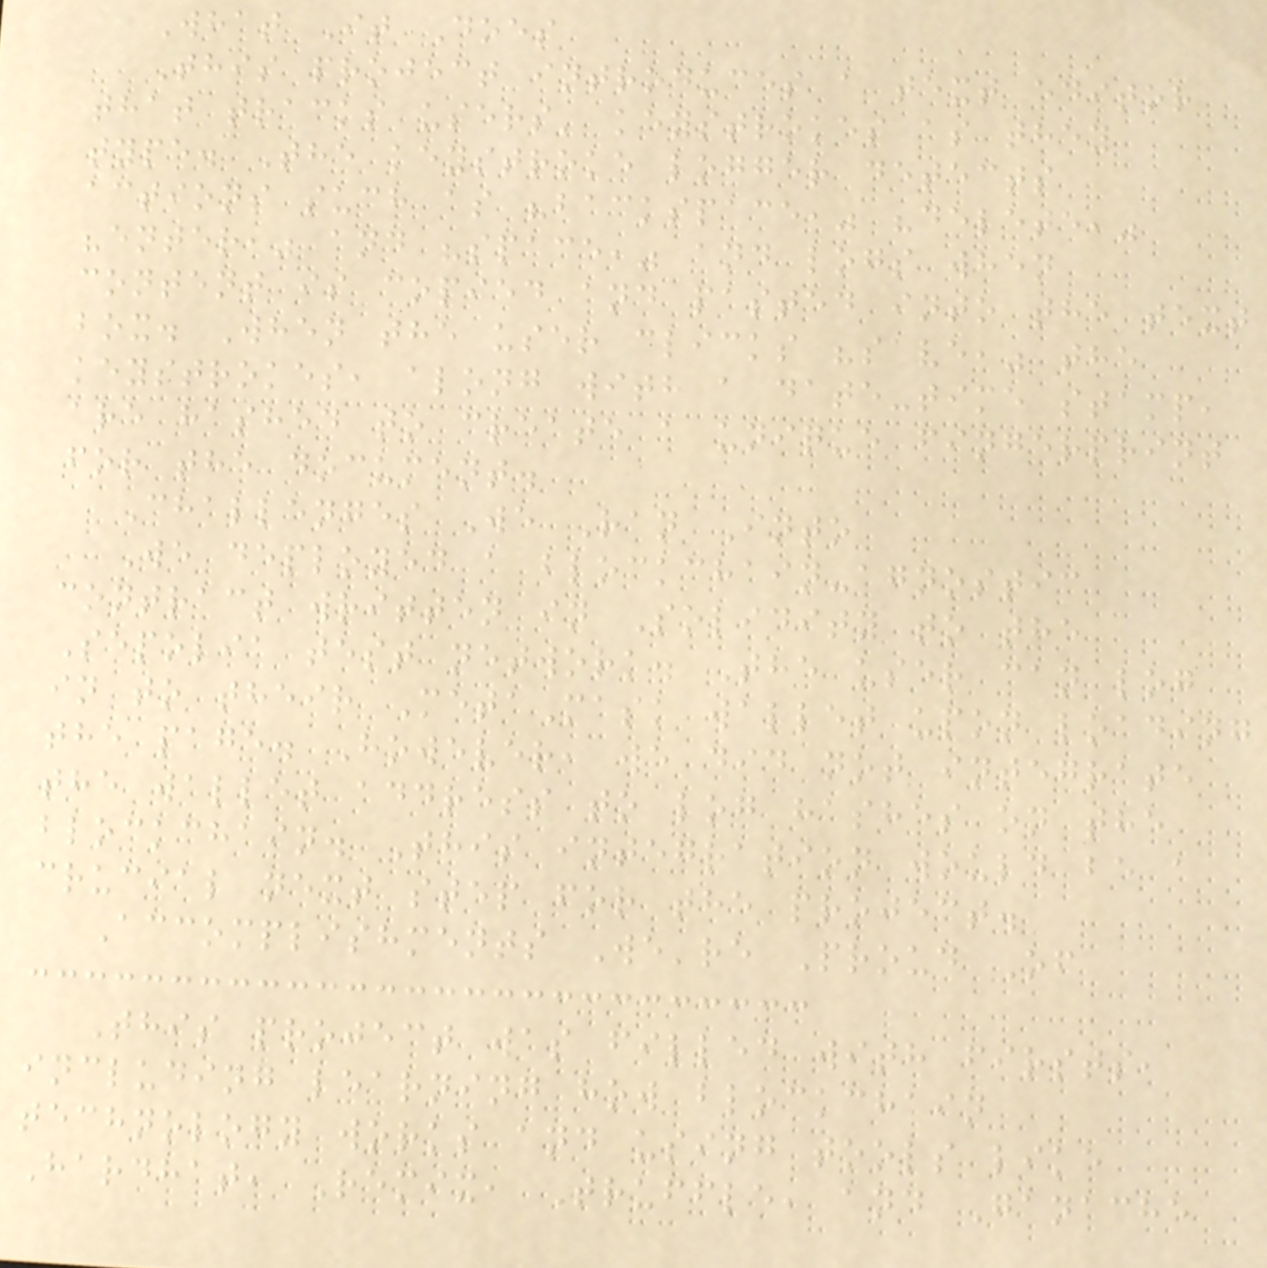What It Does
This project introduces a text editor
that tracks users' keystrokes as they
type. The keystroke logger detects
actions such as "backspace," "delete,"
"enter," and "space," and logs when
content is copied and pasted into the text
box. When the user clicks "save," the
keystrokes, along with a date-time stamp,
are hashed to create a unique fingerprint
for the document.
Challenges We Ran Into
We deployed a blockchain-agnostic
contract written in Solidity to the
Sepolia test network. The user can log
in to their MetaMask wallet upon loading
the page. However, we did not integrate
the wallet address to log hashes on the
blockchain. This integration would be a
crucial next step for the project.
Accomplishments We're Proud Of
This project was filled with firsts,
including learning how blockchain
technology works and using tools like
Hardhat, Remix, Truffle, and Ganache
